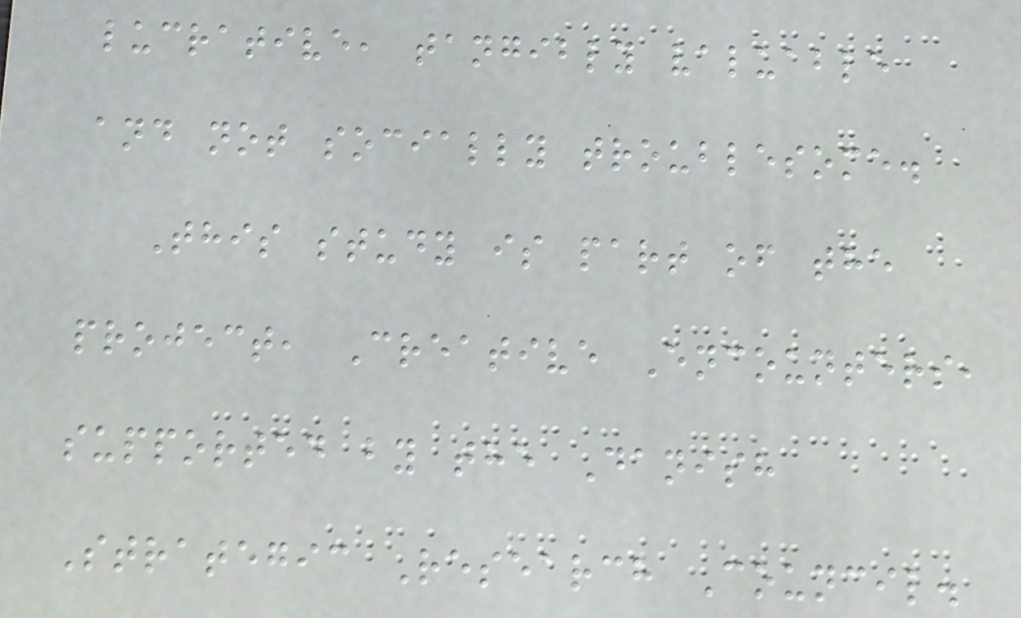lucrative, tangibly valuable
and not socially troublesome.
This study is part of the
project, Creative Encounters,
supported by the Danish
Strategic Research Council.
